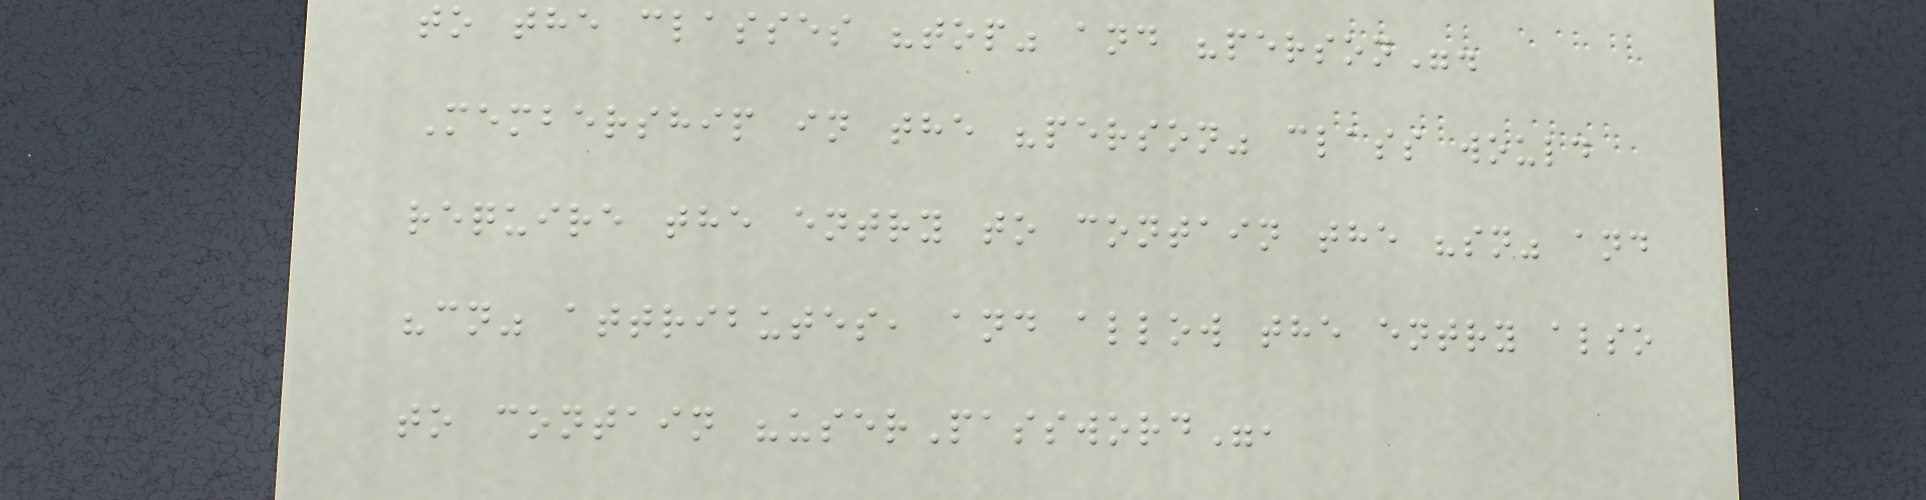to the classes "top" and "person".
Membership in the "person" class would
require the entry to contain the "sn" and
"cn" attributes, and allow the entry also
to contain "userPassword",
